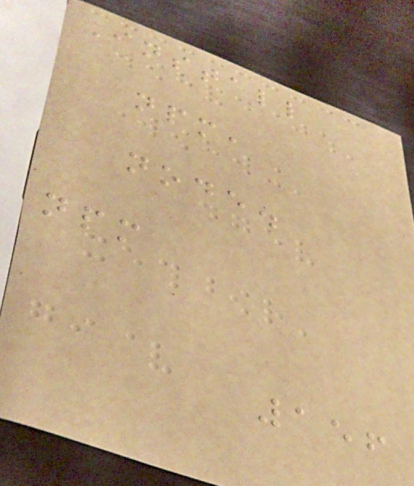Install
npm,
node.
npm
156
